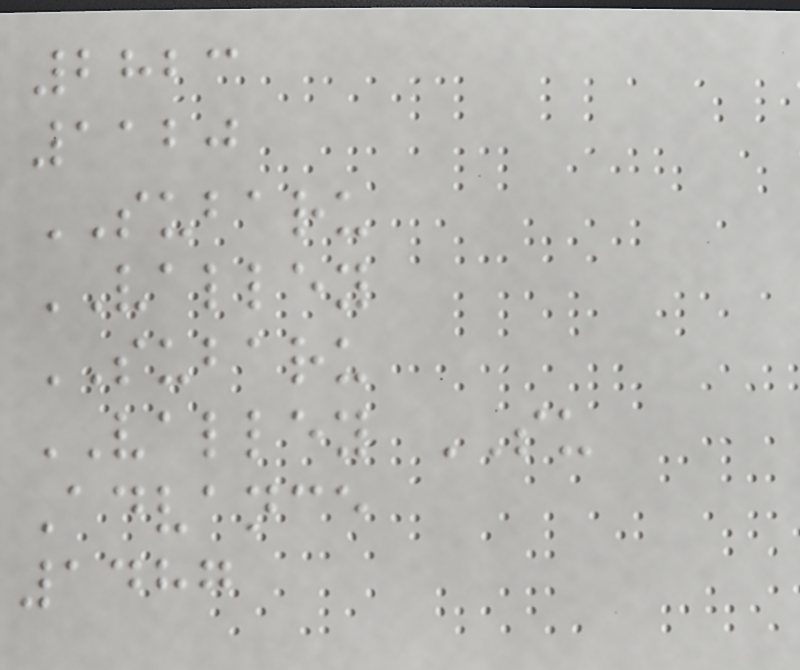2823
1120
SUBARU
VALLEY
SUBARU
VALLEY SU
Advance
1487
